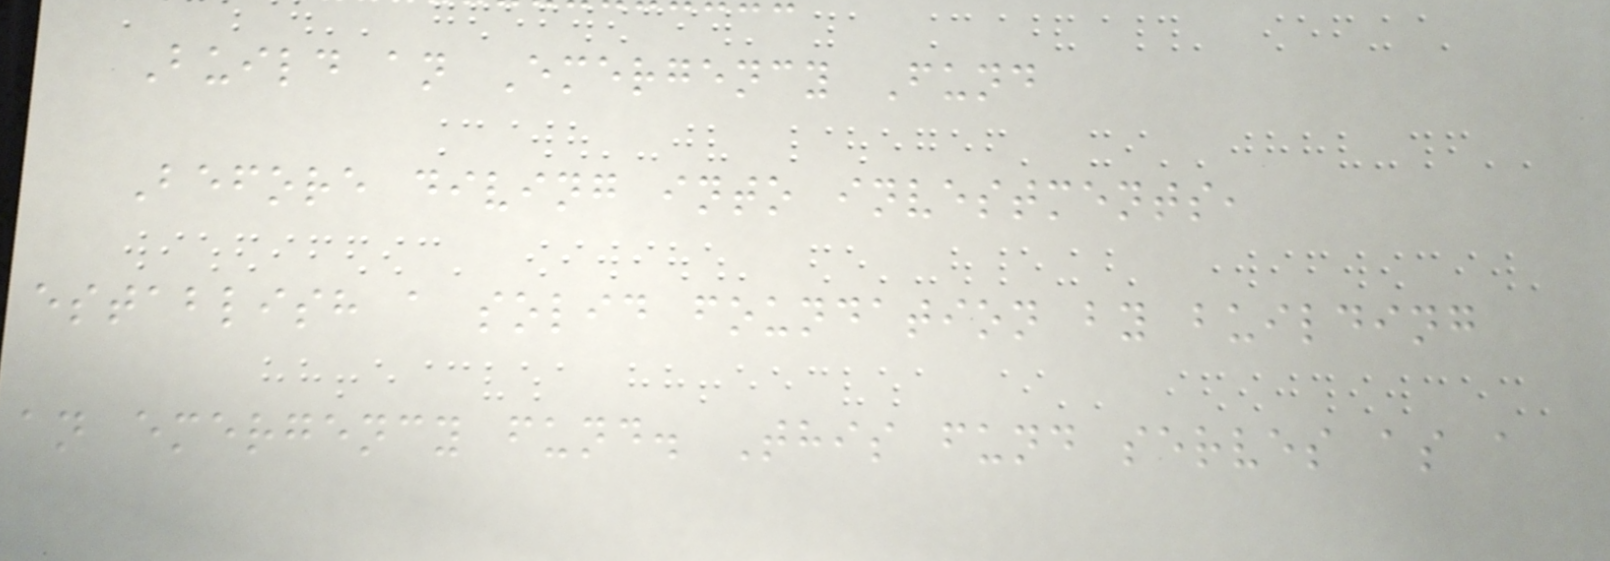Build an Emergency Fund
Before diving into investments,
establish a solid foundation by building
an emergency fund. This fund serves as a
